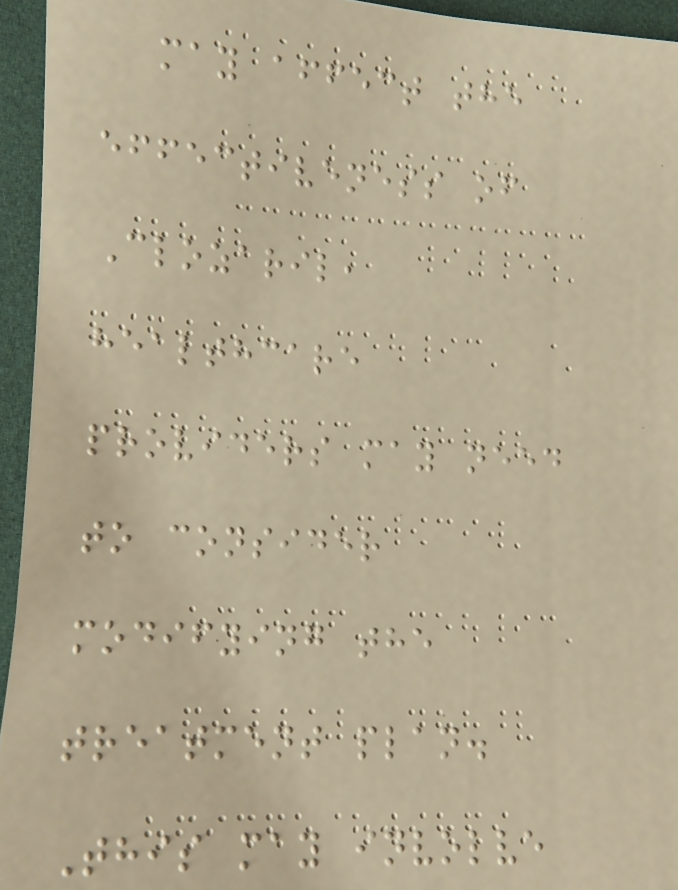may affect the
effectiveness of
Clozaril,
healthcare
providers may need
to consider
modifying the
treatment plan.
This may involve
